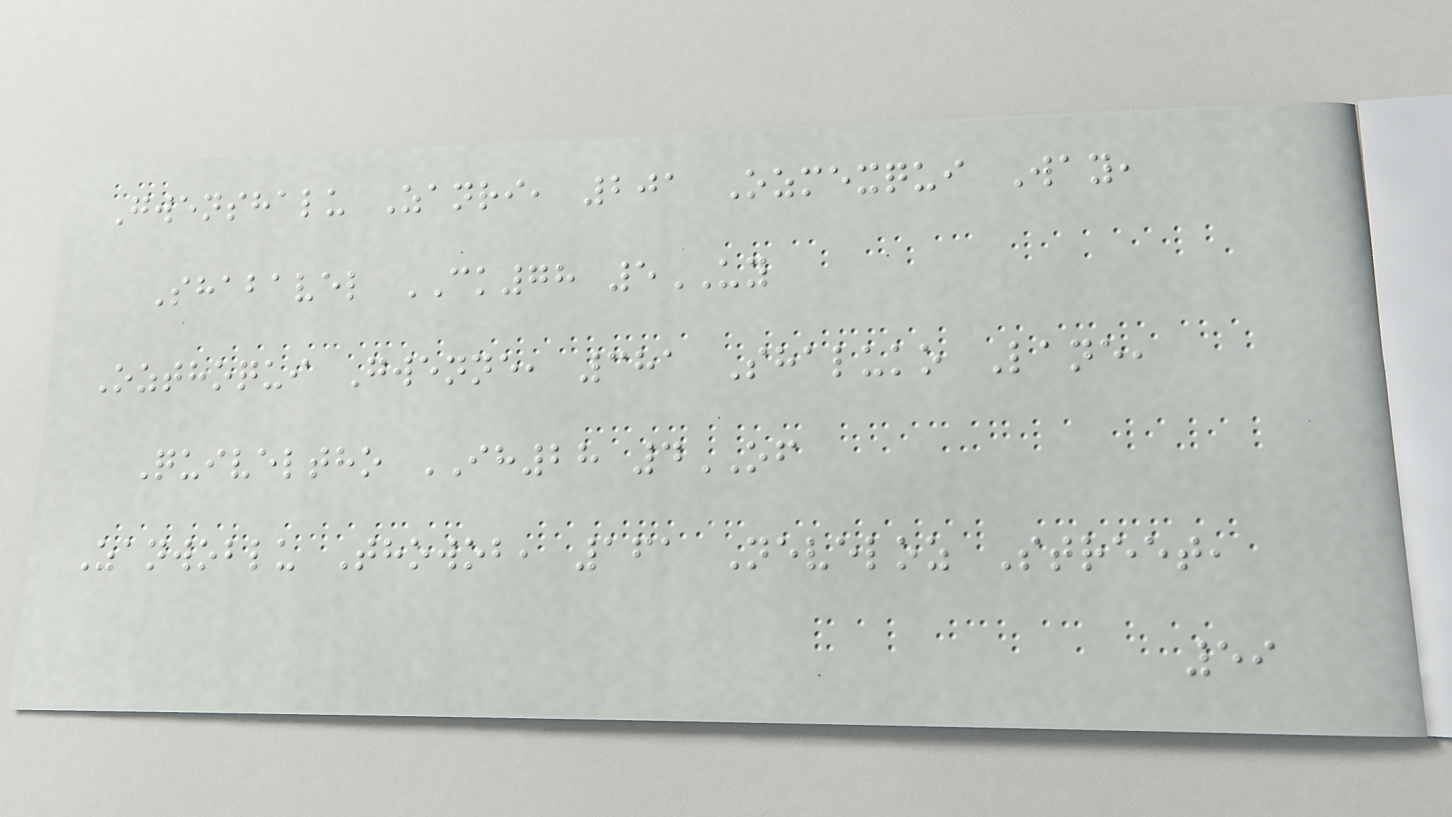Gwenshalu Zanri, 201 Ozmexqui Way,
Shabavel CK78 5UY
Ozthoqui Gwenne, 381 Shaluko Lane,
Quiveltho IH28 4OF
Zanwoblu Thowob, 161 Neveloz Street,
59
